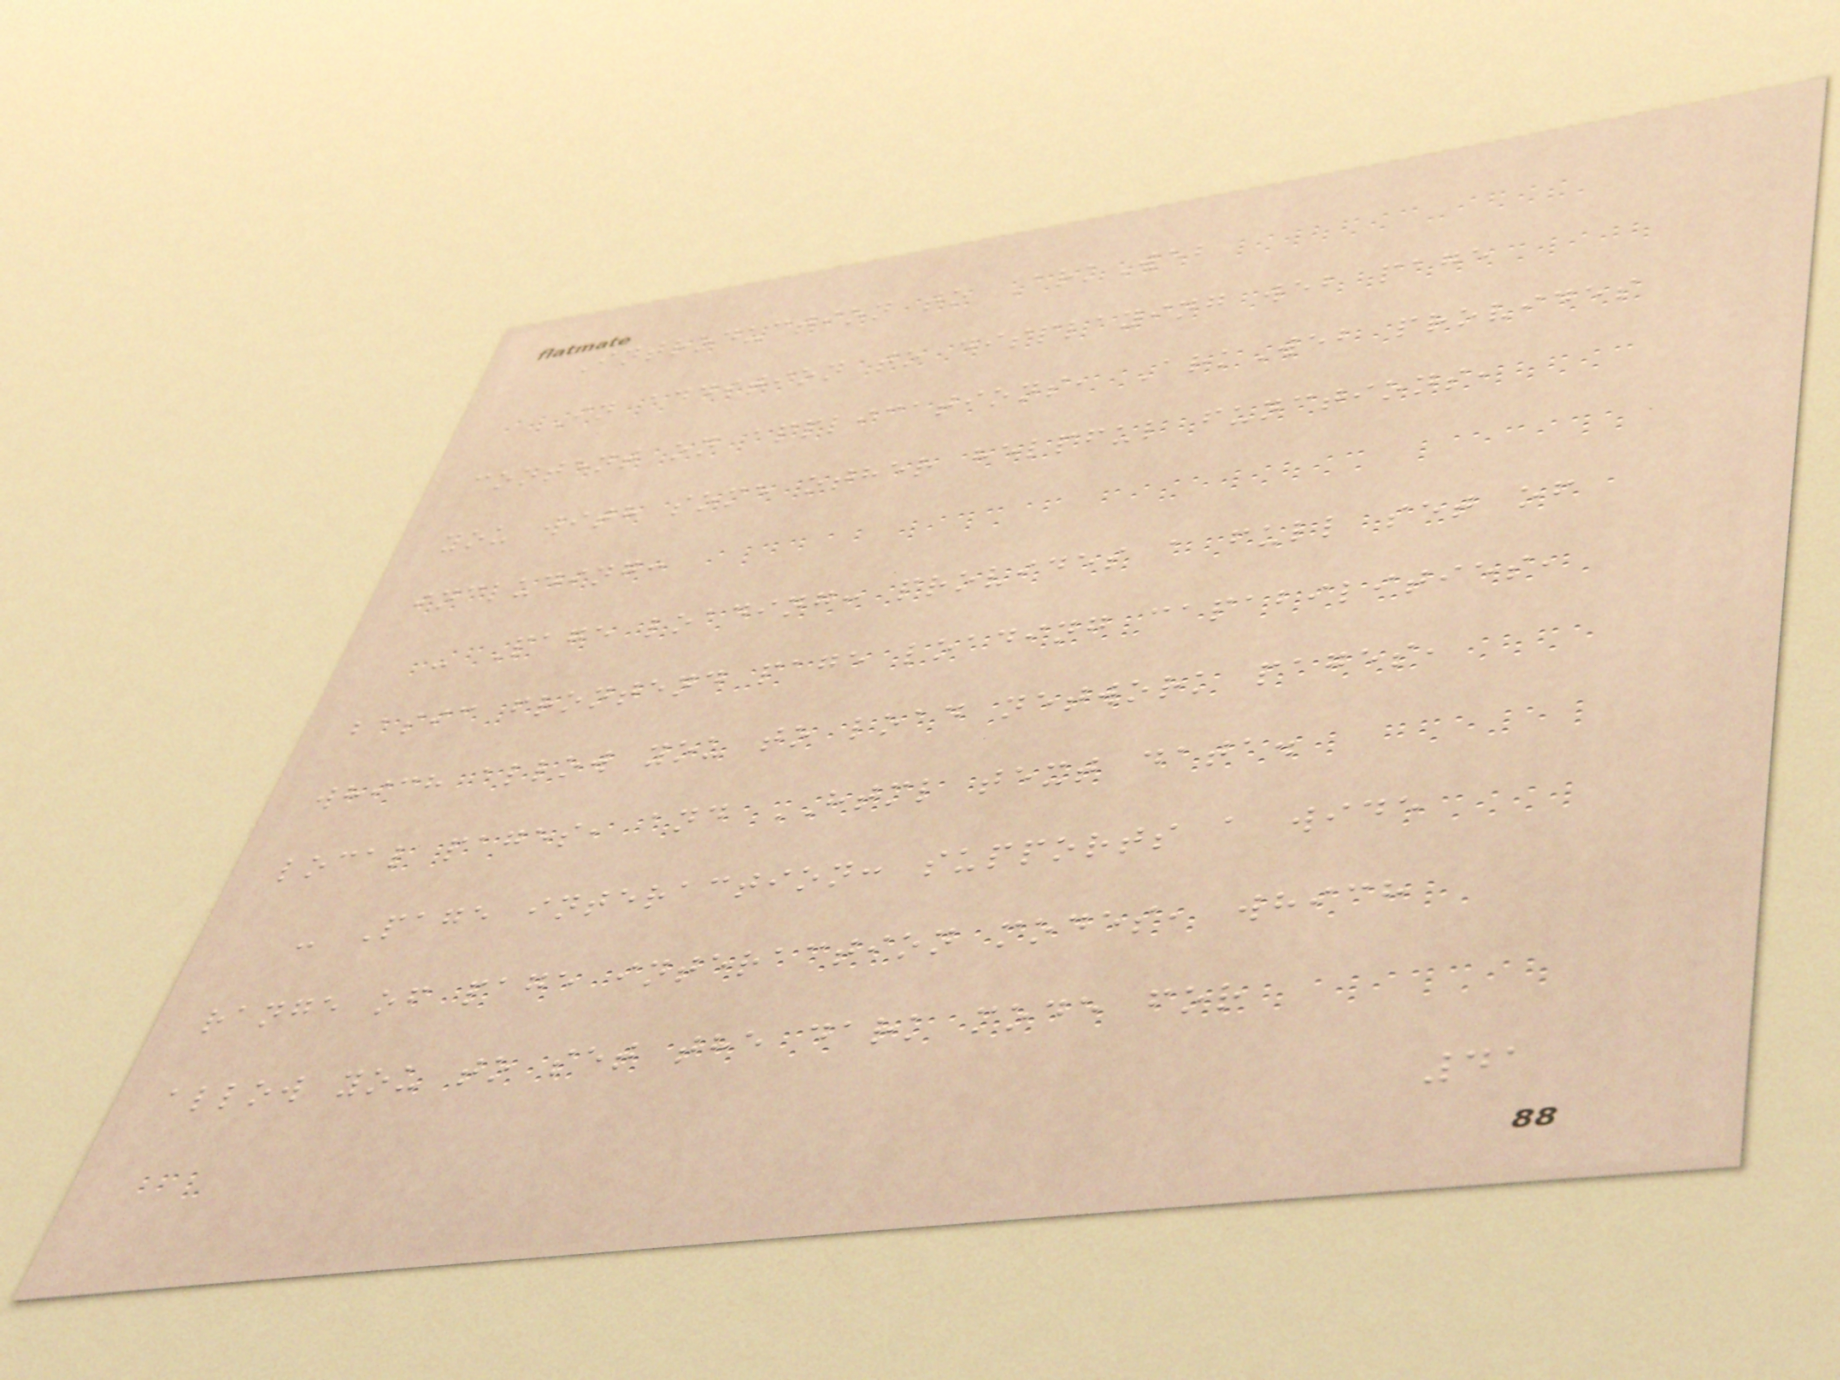Introduction to ArkWeb
In addition to displaying web page
content on applications, ArkWeb provides
you with some other helpful functions,
including:
- Page loading: provides a full set of
basic frontend page loading capabilities,
which allow you to load network pages,
local pages, and HTML text data.
- Page interaction: supports a wide
range of page interaction modes, which
allow you to set the dark mode for
41
